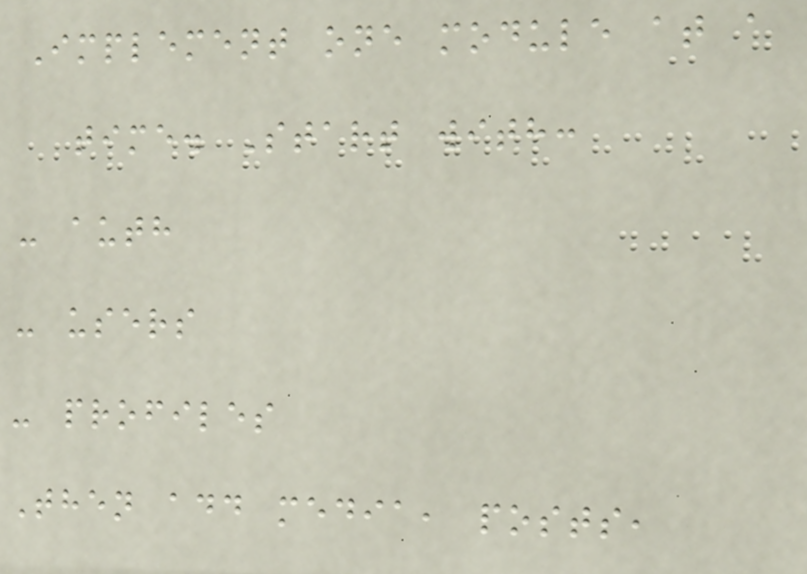Implement one module at a
time. Start with:
- auth
- users
- profiles
Then add media, posts,
